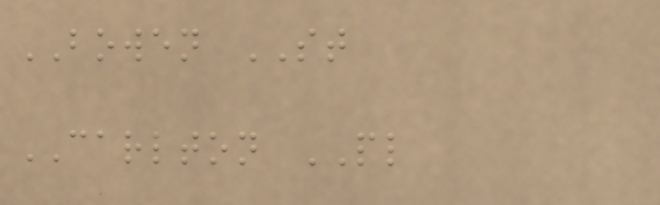BOWEN ST
CARLTON PL
